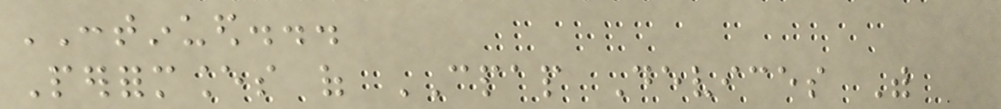CONTINUED...
Performances of CPAP Devices With
